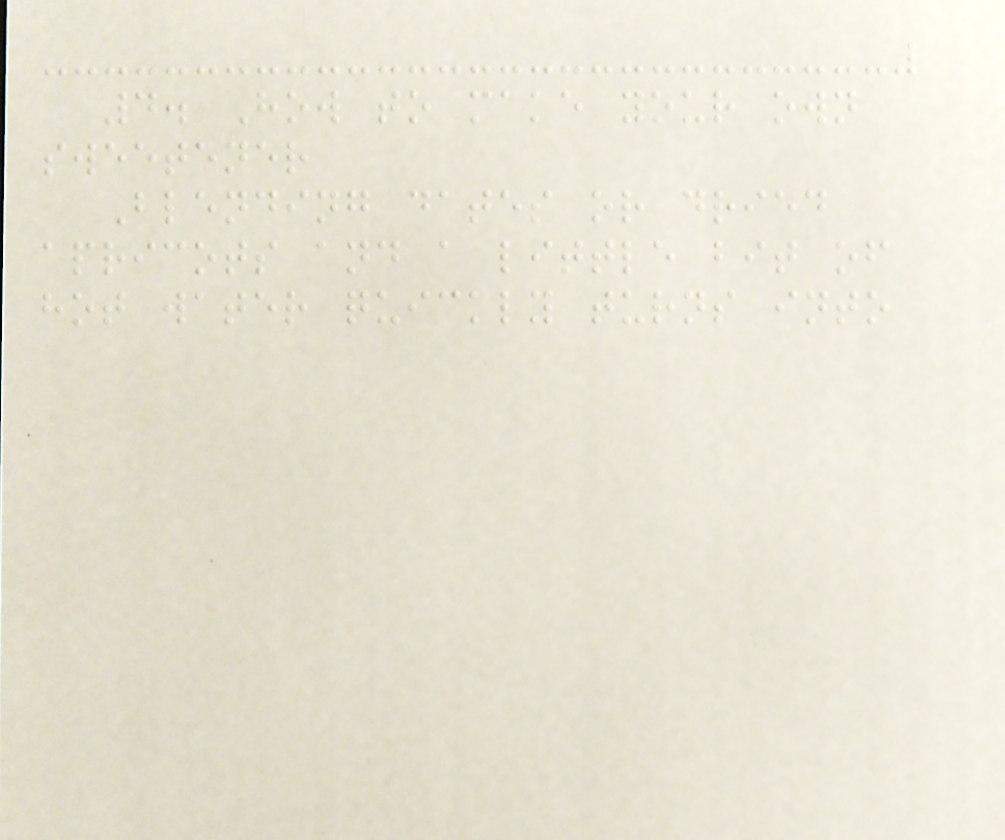4. How to make your own
sweetener
Blending dates or dried
apricots and a little bit of
hot water quickly turns into
